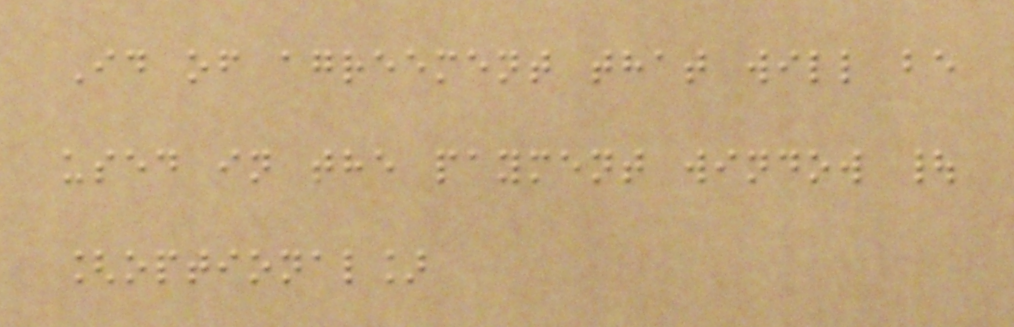Id of agreement that will be
used in the payment window |
[optional]
